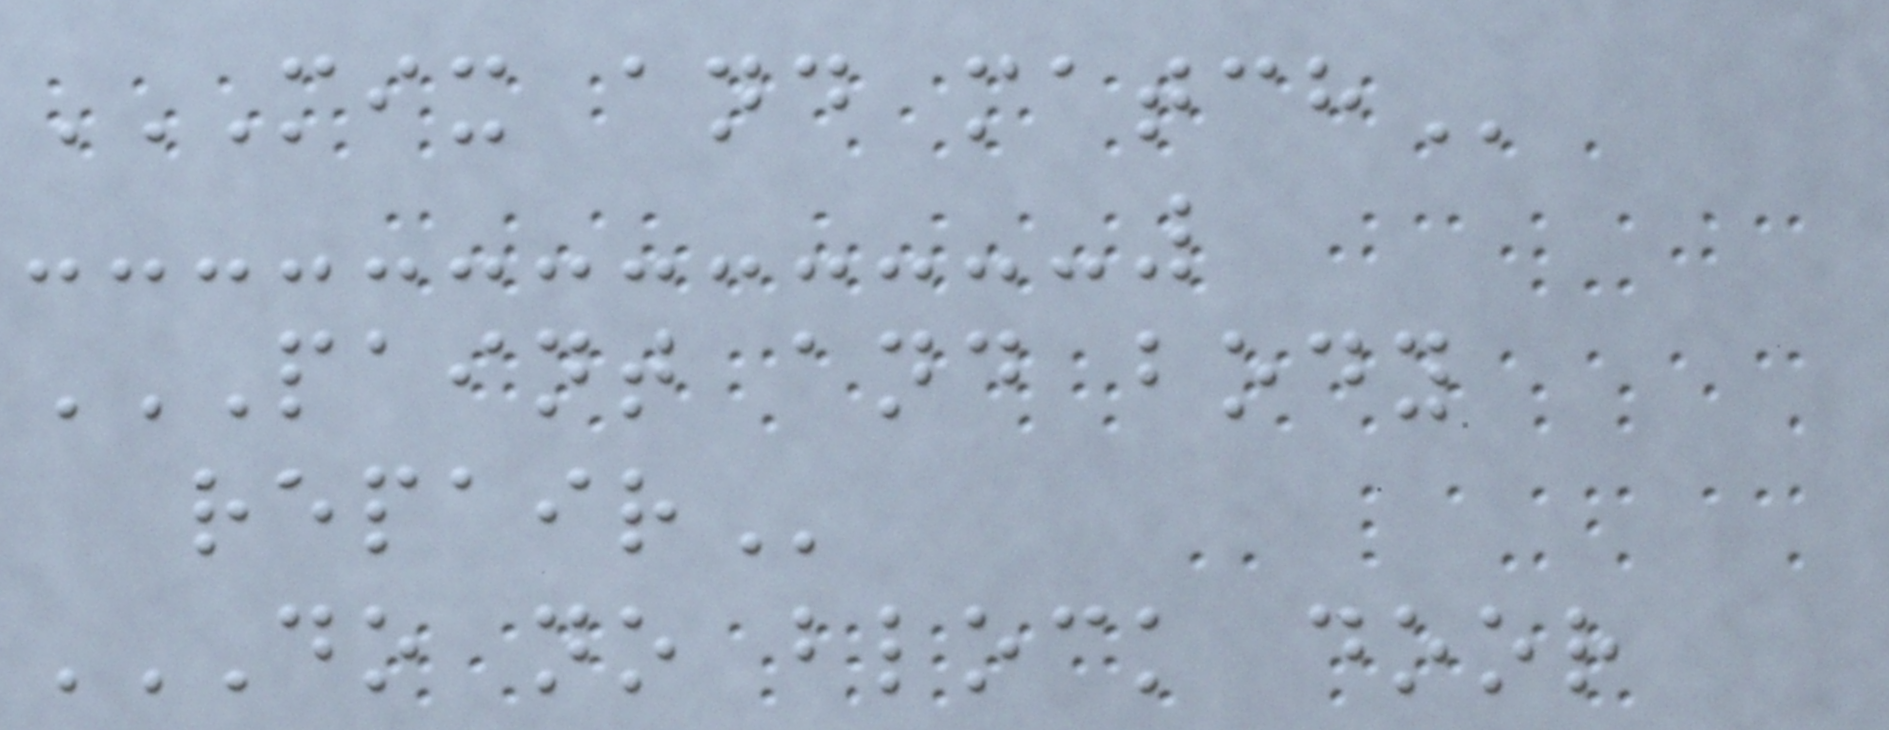MIX AND MATCH
PAINT AND BODY
REPAIR
DO NO BLOCK DOOR
